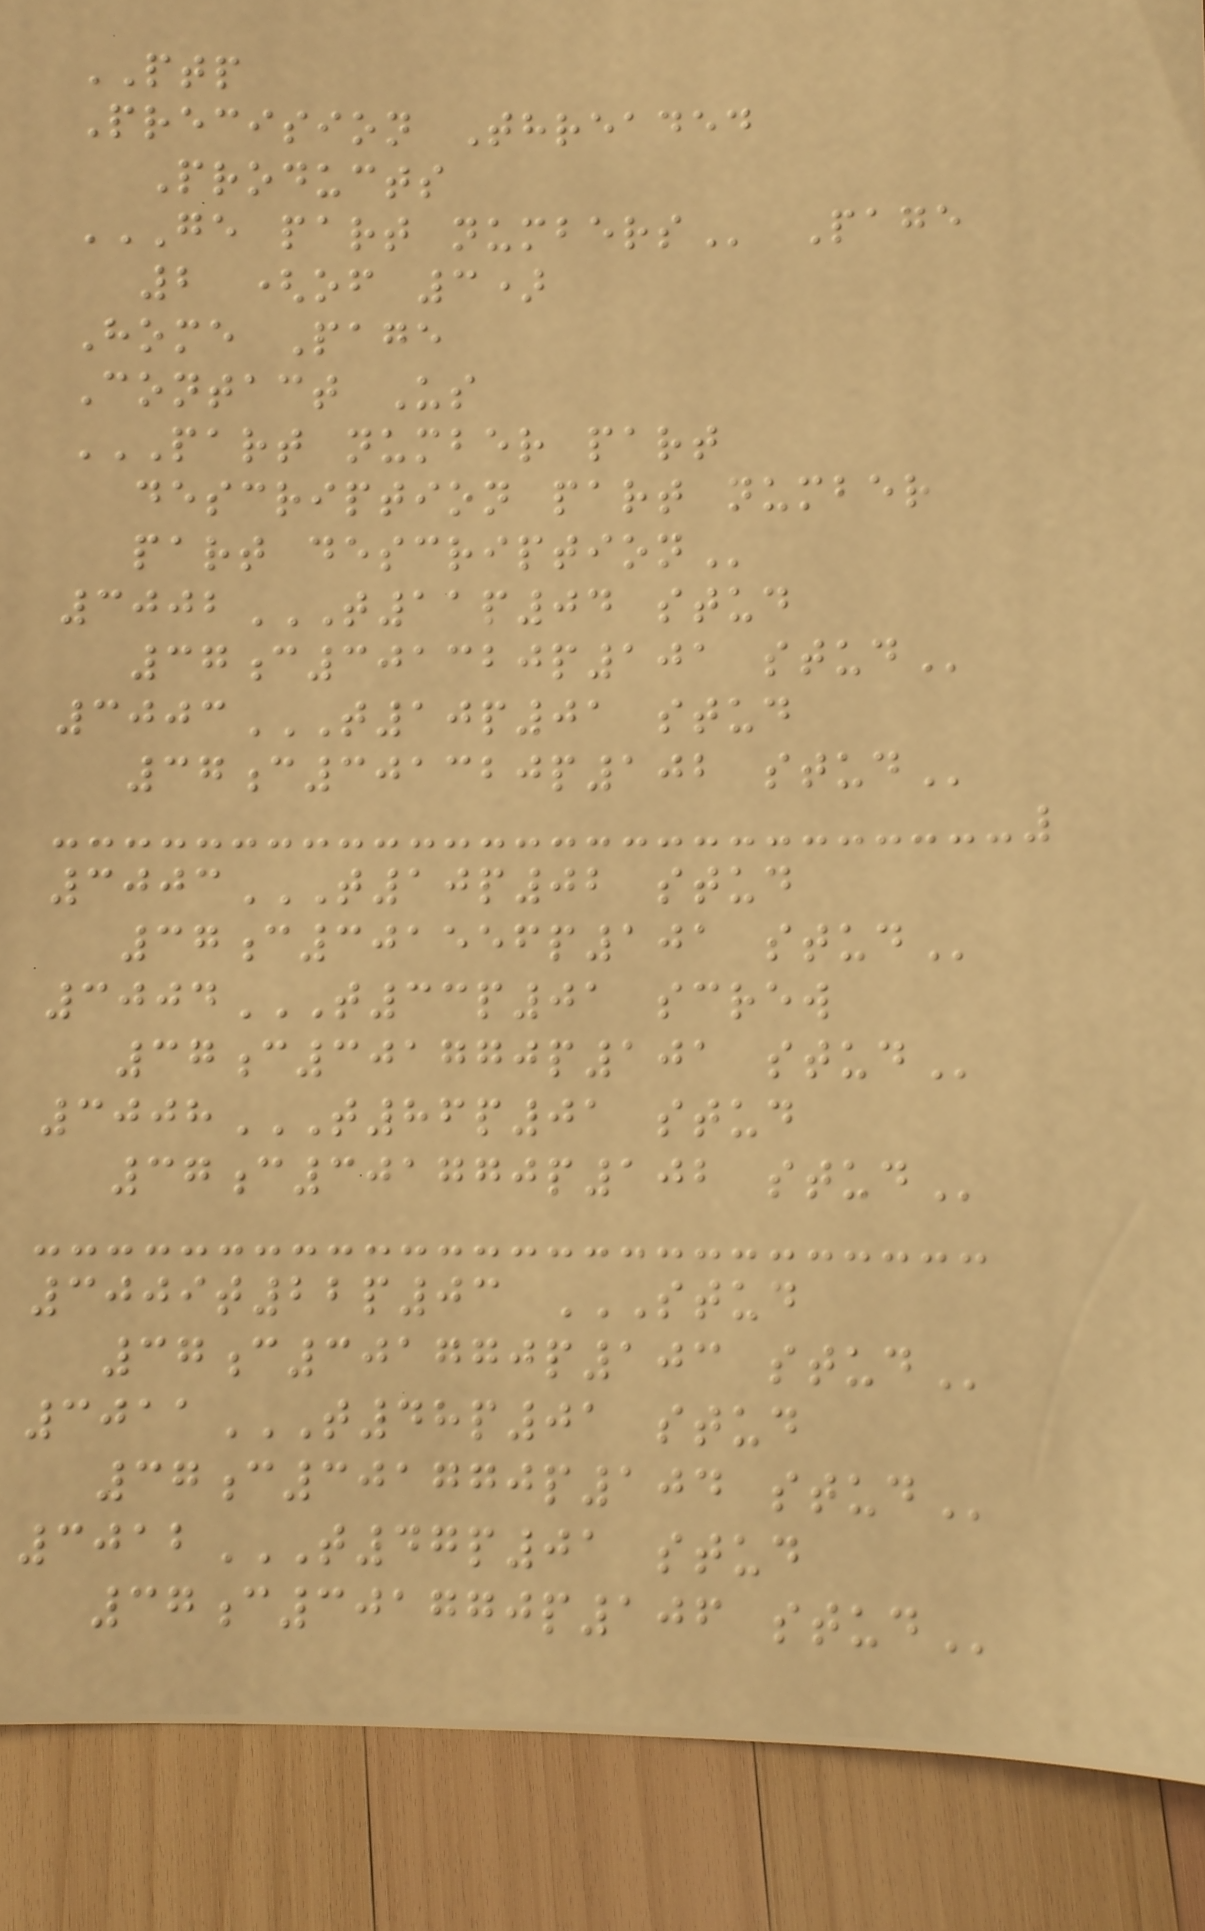PTP
Precision Threaded
Products
GE PART NUMBERS Page
2 (of 3)
Home Page
Contact Us
PART NUMBER PART
DESCRIPTION PART NUMBER
PART DESCRIPTION
3002T11P04 STUD
37C301320P101 STUD
3003T10P01 STUD
37C301320P102 STUD
3003T10P02 STUD
37C301556P101 STUD
3004T33P01 SCREW
37C301770P101 STUD
3008T86P01 STUD
37C301770P102 STUD
3009t22p03 STUD
37C301770P103 STUD
3011T48P01 STUD
37C301770P104 STUD
3012T47P01 STUD
37C301770P106 STUD
